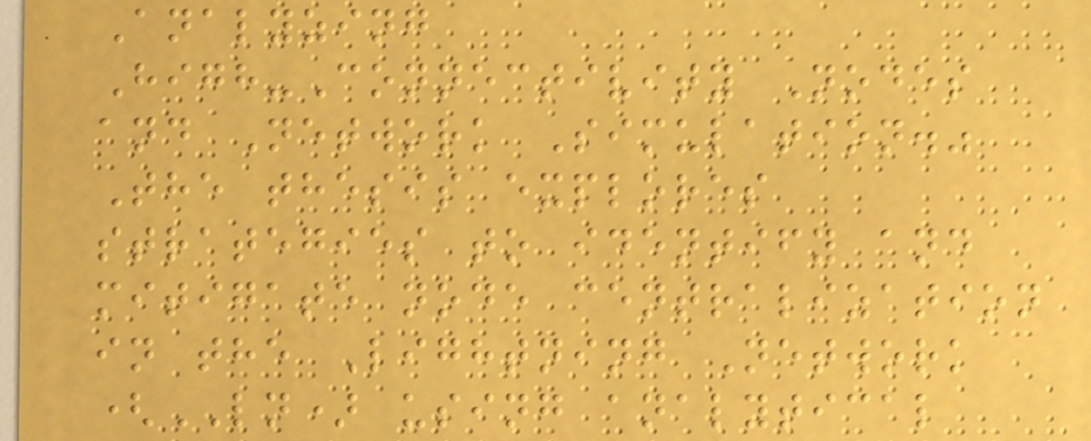Analyzing
High-Connectivity Nodes
and Network Simulation."
The thesis explores
strategies to identify and
mitigate node centralization
in the Lightning Network
(LN) using analytical
